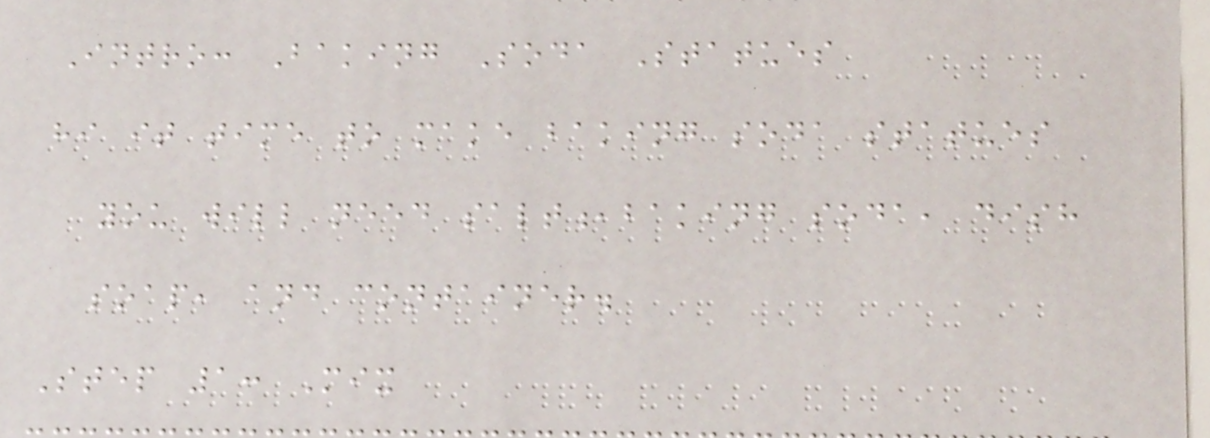Intro: Baking Soda Statues
hi it time to make baking soda statues
you will need salt,baking soda, dish
soap, and container.
Step 1: Mix
